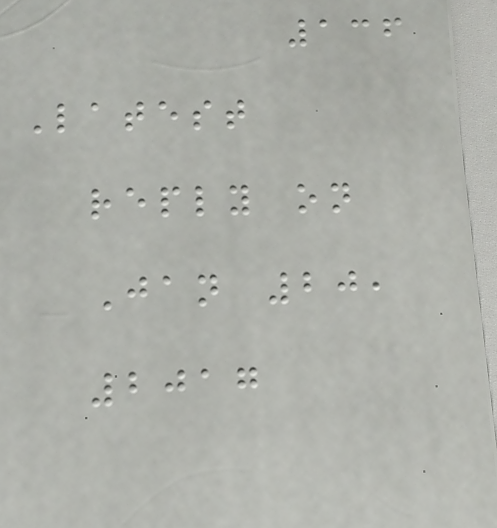136
Latest
reply on
Jan 20,
2017
